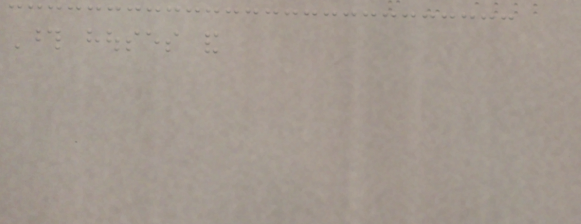Those houses and
